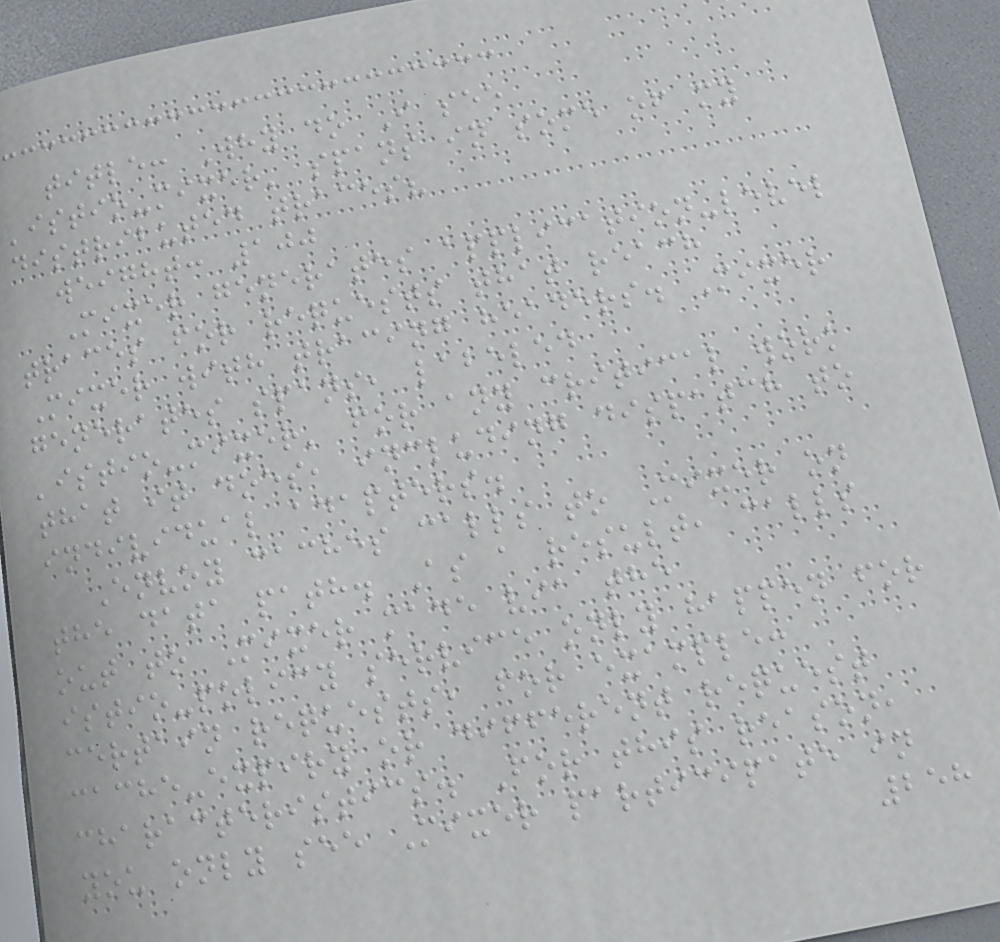title: Why do I see
'istio-mixer' spans in some of my
distributed traces?
weight: 100
Mixer generates application-level
traces for requests that reach
Mixer with tracing headers. Mixer
generates spans, labeled
'istio-mixer' for any critical work
that it does, including dispatch to
individual adapters.
Envoy caches calls to Mixer on
the data path. As a result, calls
out to Mixer made via the
istio-policy service only happen for
certain requests, for example:
cache-expiry or different request
characteristics. For this reason,
you only see Mixer participate in
258
